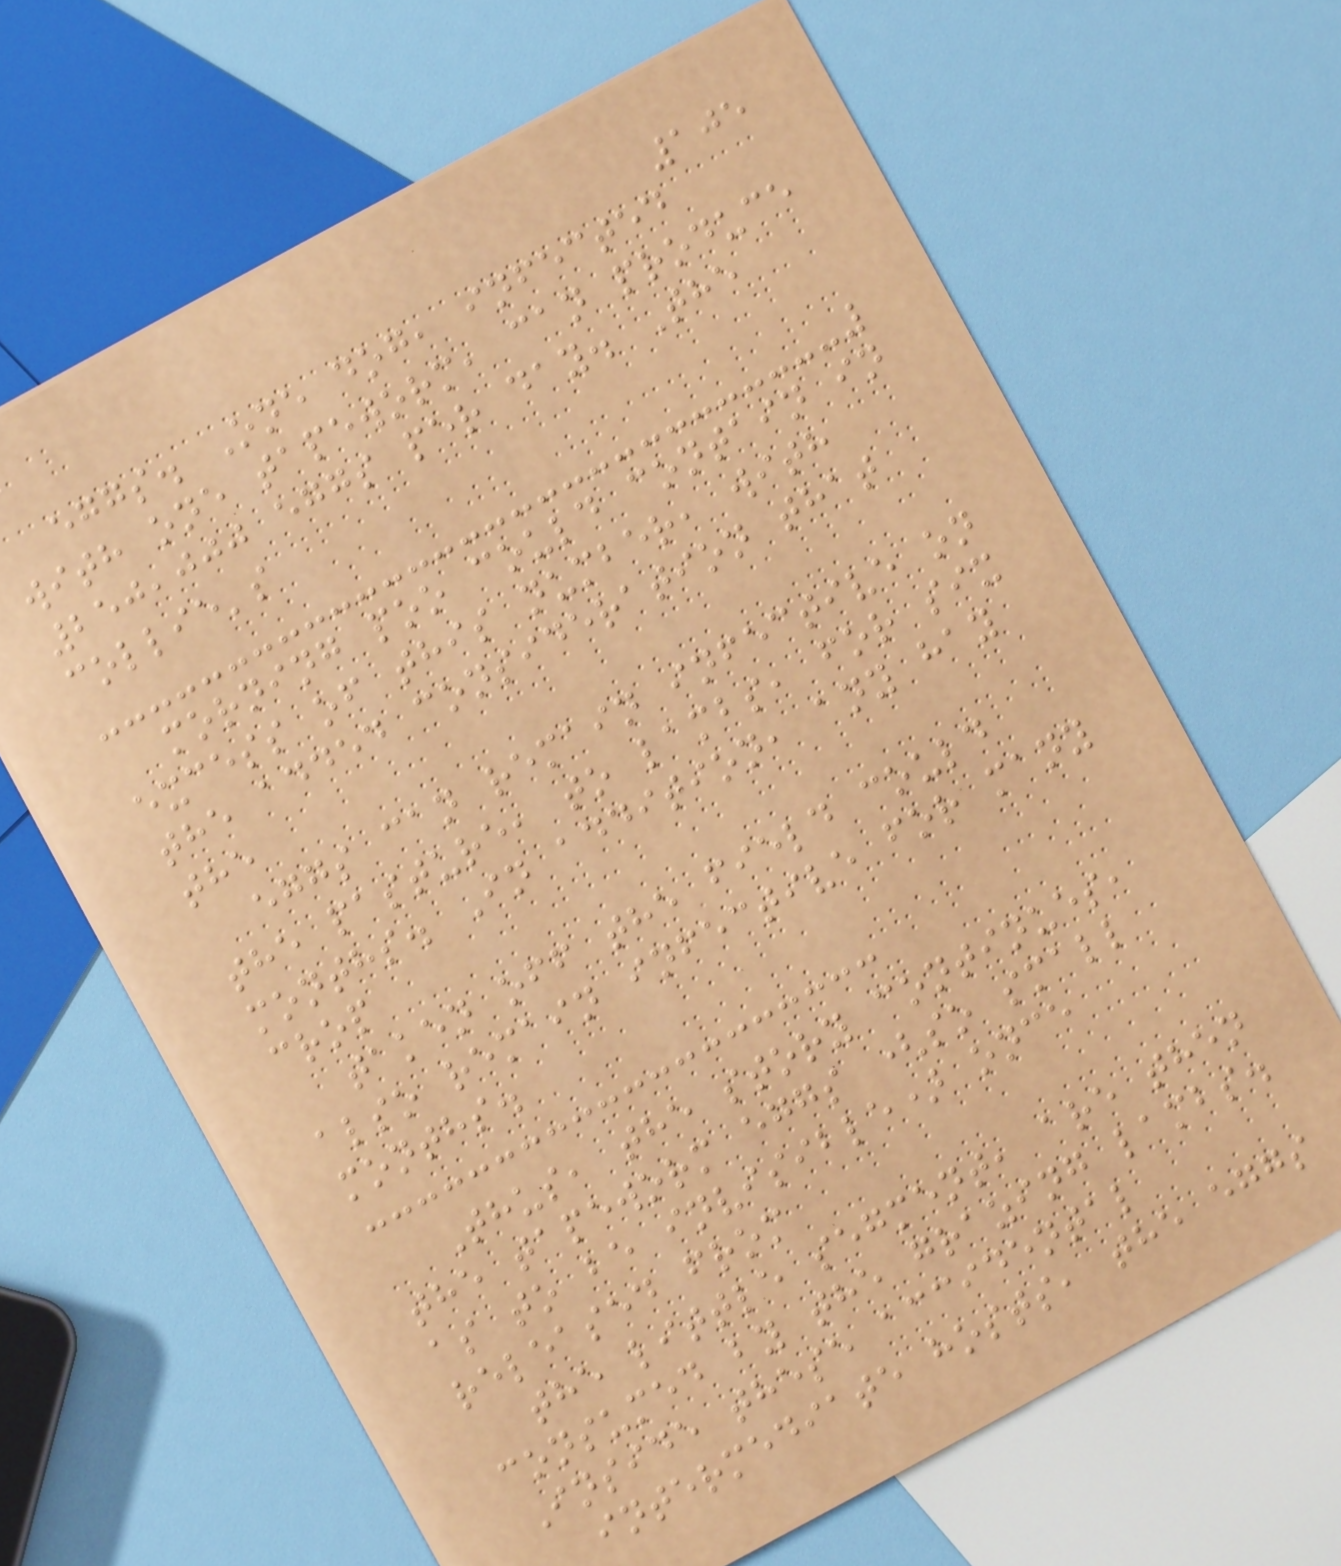105
eggs. One dog, infected
with one tapeworm, can produce
250,000 eggs per day. The
collie's
morning poo could contain in
excess of this number, with
the added consideration that
the
eggs can remain infective on
the pasture, to lambs, for six
months. In addition, any hay
crop
taken off the field could
also remain infective for many
months.
Thus, the story continues,
the tapeworm eggs (so small
as to be invisible) once
released from
the little segment, are then
consumed by the grazing lambs.
Inside these accidental
intermediate hosts, the eggs
